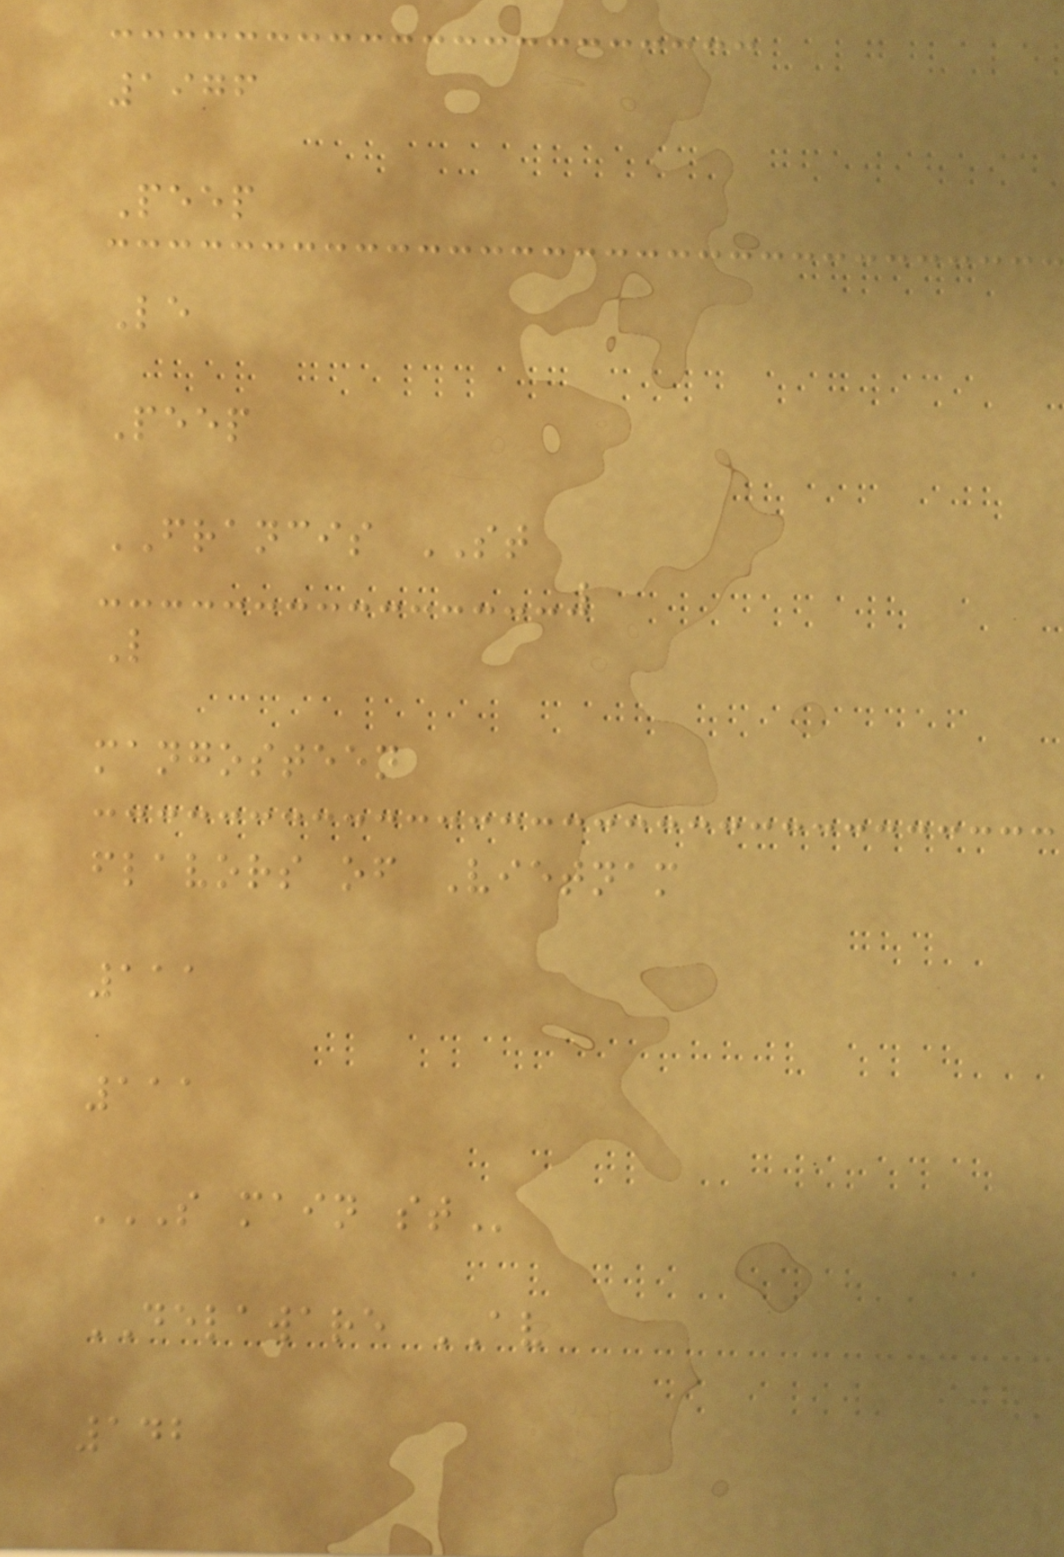1976
Peep
Le
Peep
FRANCIS ST
L
mangosteen
flavors of Vietnam
111
111
S MAIN ST
DELAWARE AV
142
